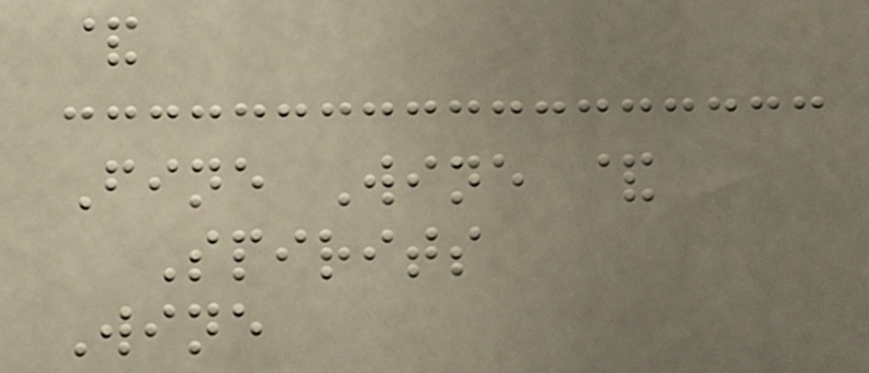&
Fine Wine &
Spirits
Wine
